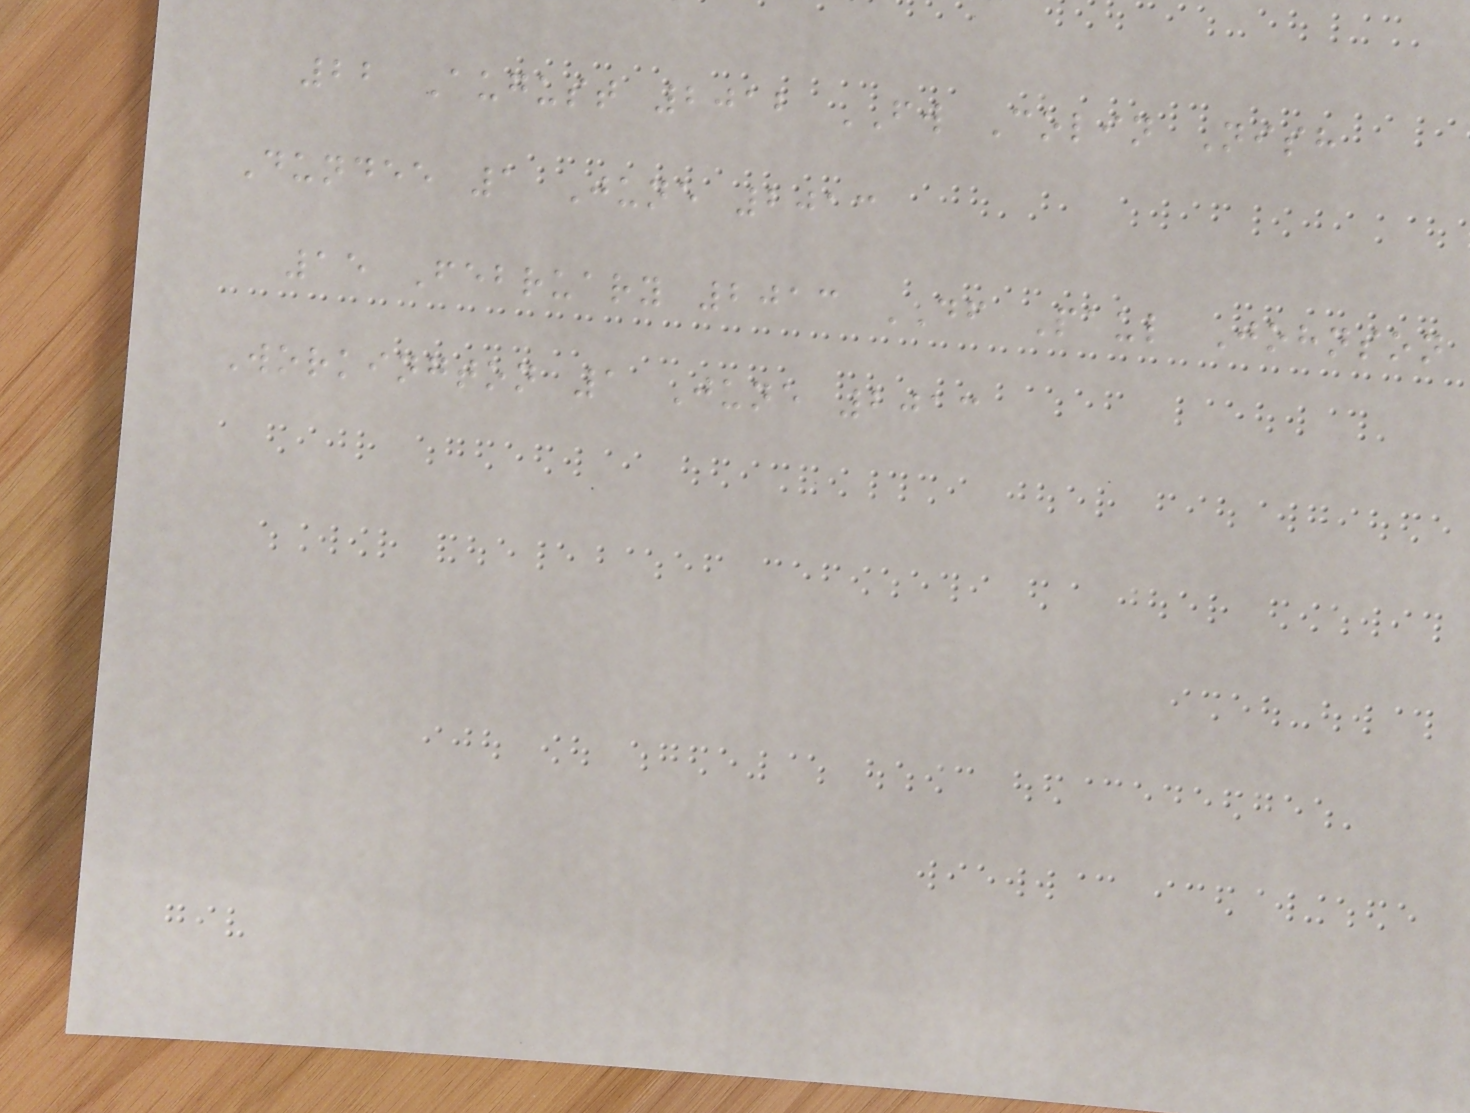22 August 2012 FW Colin Nish
Dundee 1 June 2013
15 February 2013 DF Paul Johnson
Workington 1 June 2013
